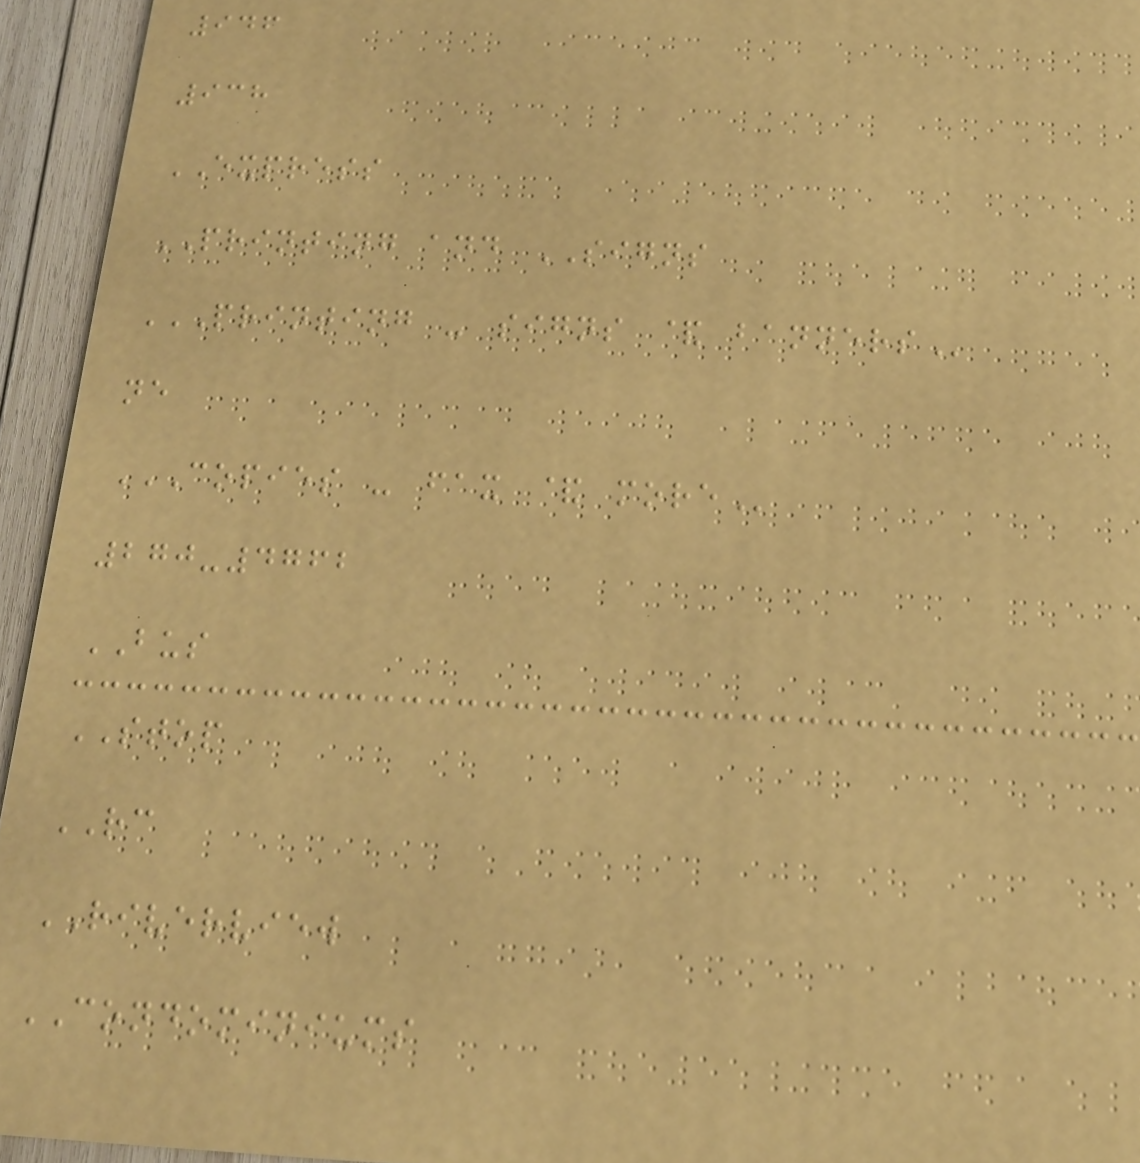946
938
EXPRESS
PRINTING and SIGNS
PRINTING - SIGNS & BANNERS
ne
COPIES - FAX & MORE
270-4762
BUS
STOP
RC
RIVERVIEW
CONDOMINIUMS
